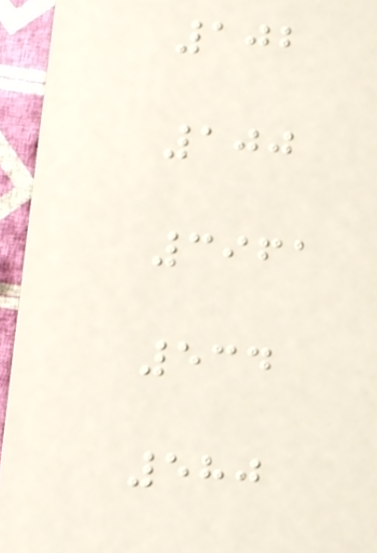102
100
3961
534
580
